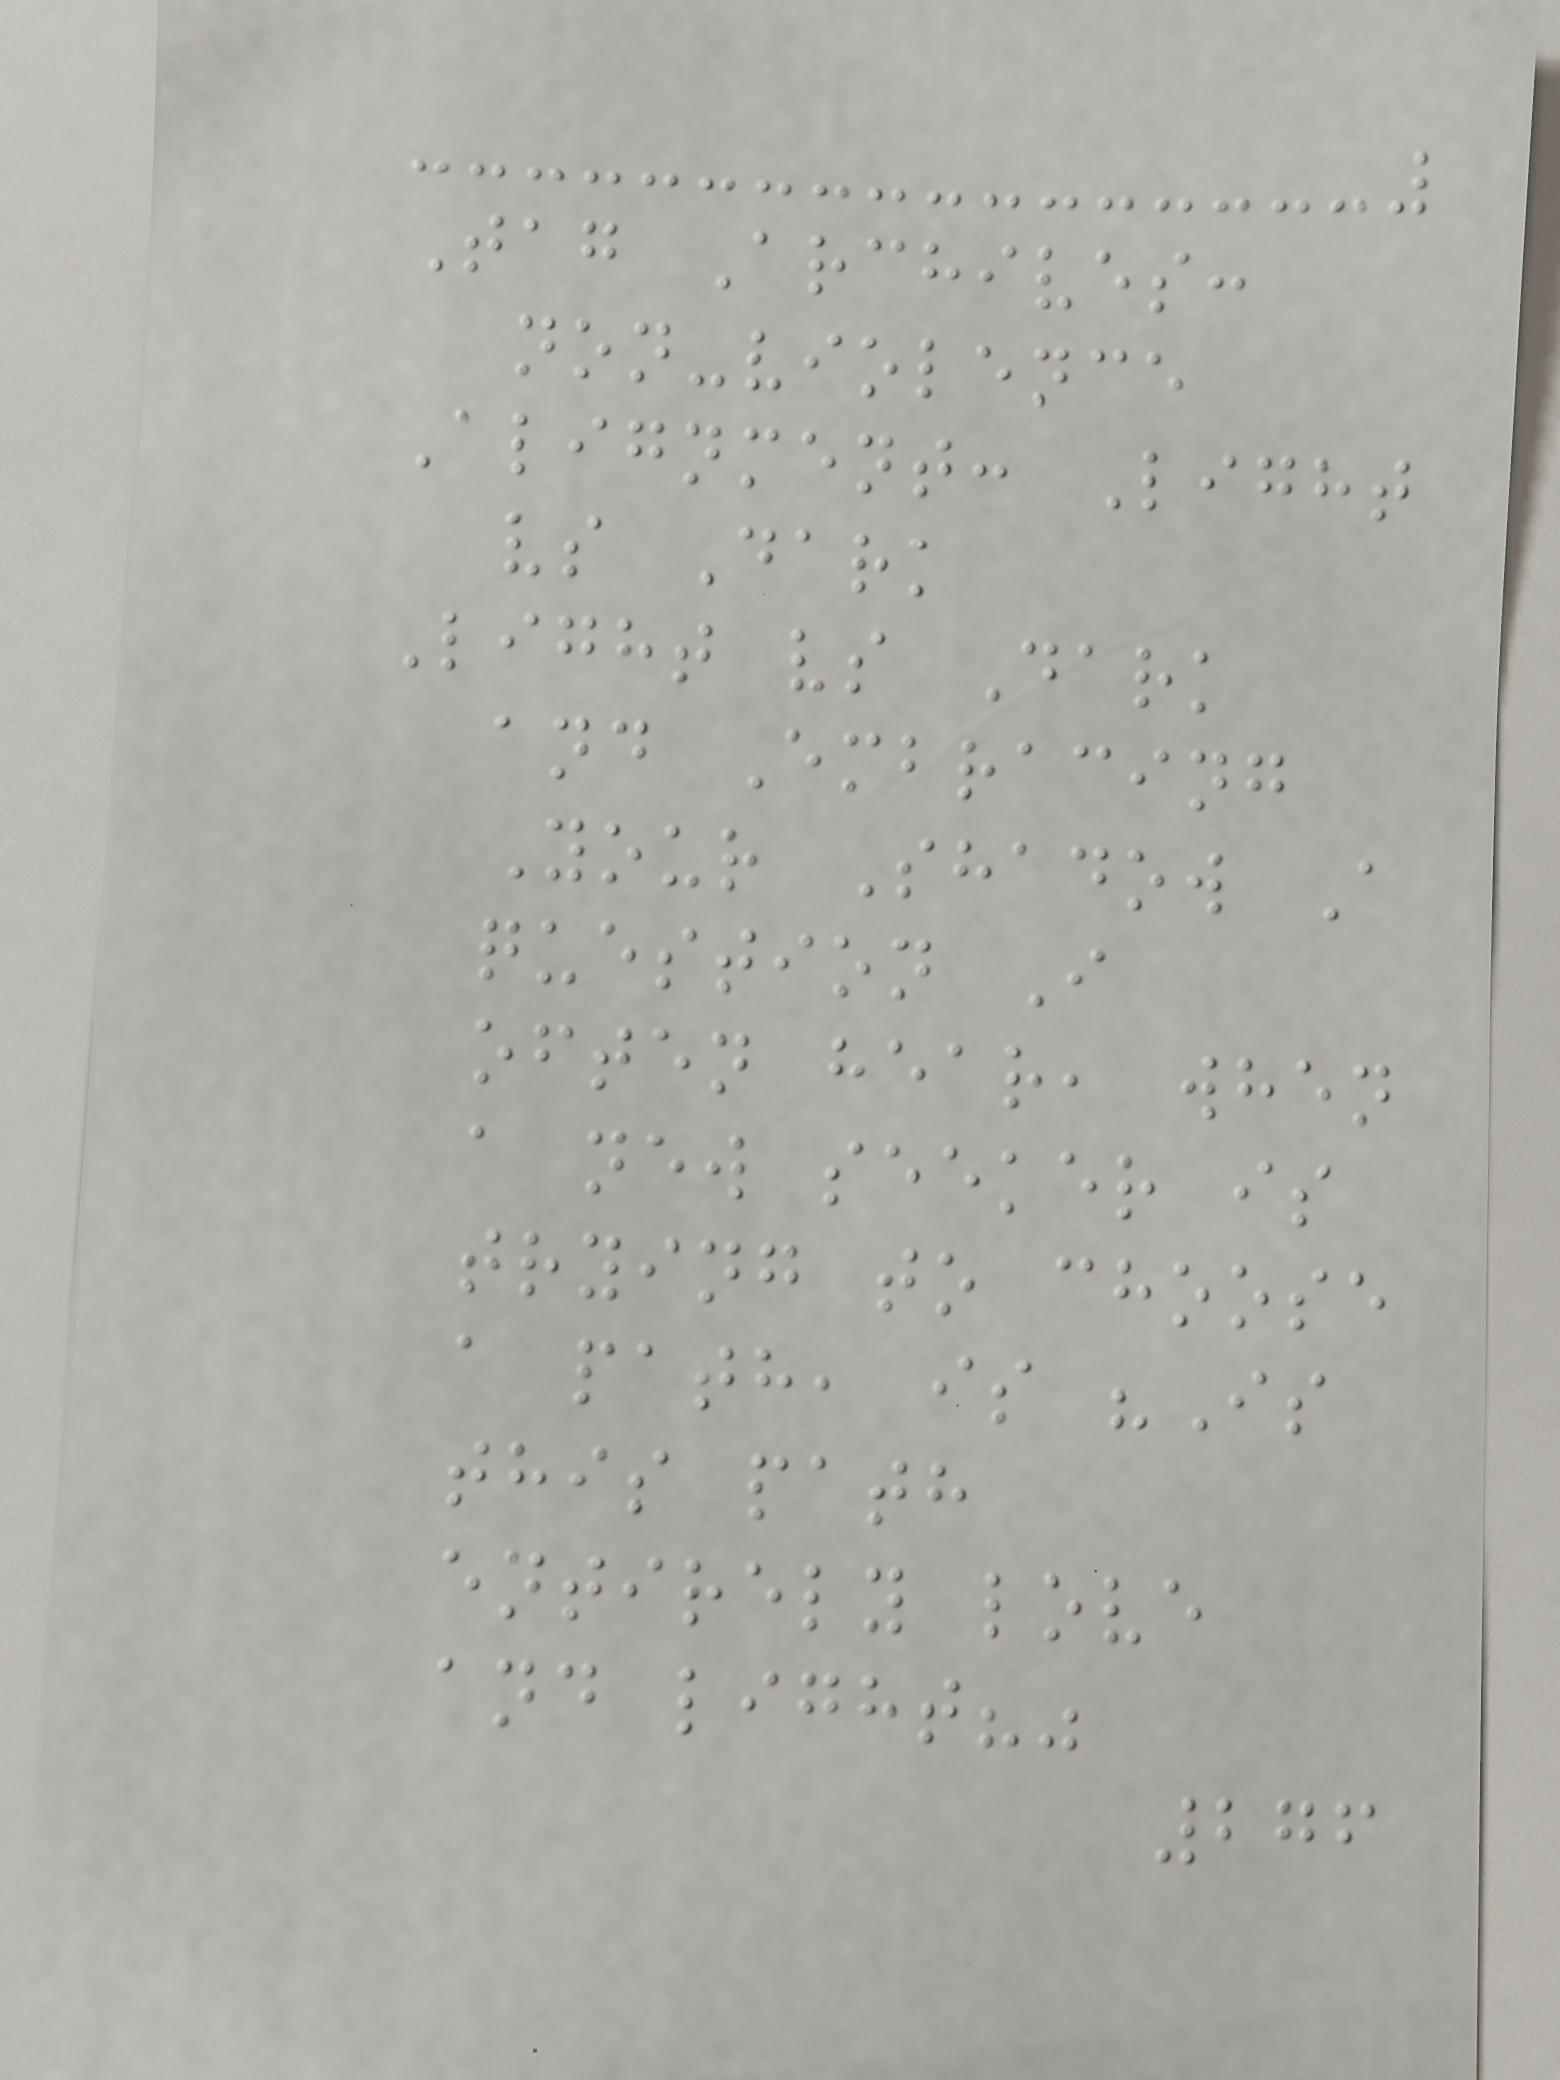Tag Archives:
non-violence
Alignment: Light
vs Dark
Light vs Dark
and Embracing
Your Shadow A
question I
often hear, when
a new seeker is
trying to choose
a path, is "Is
this path
entirely love
and light?"
276
